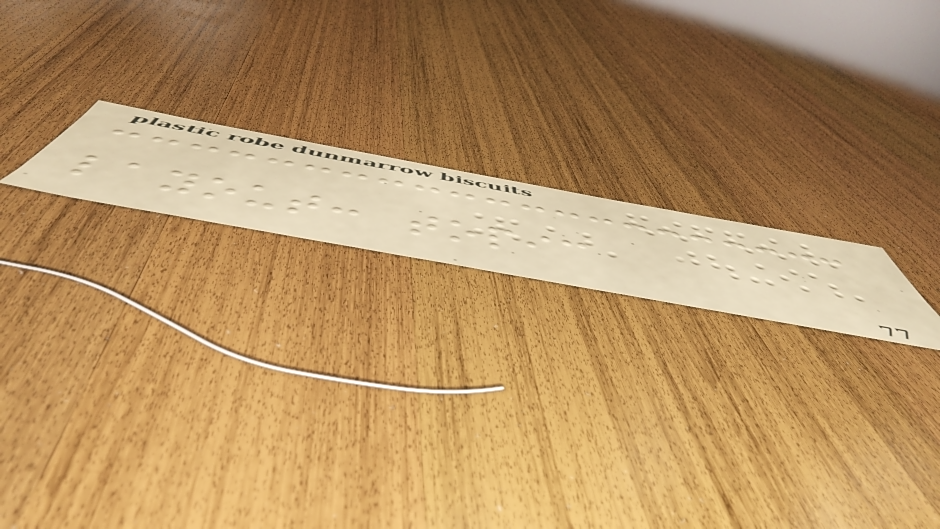layout: topic
